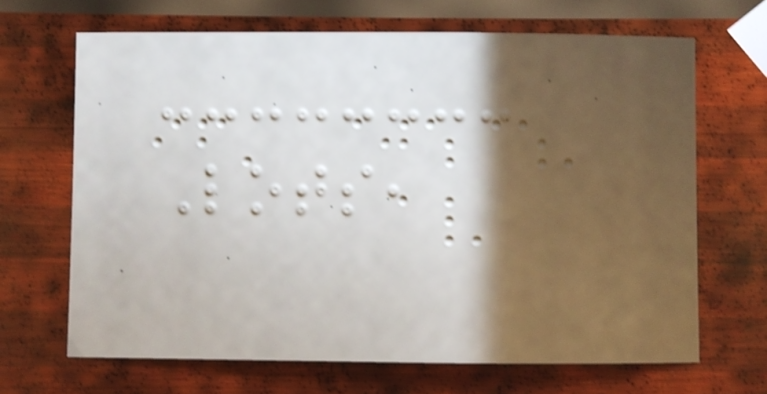Lots,
